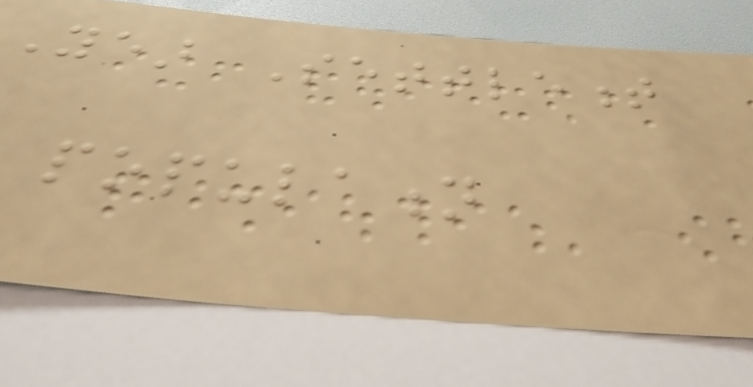Year Settlement
population
